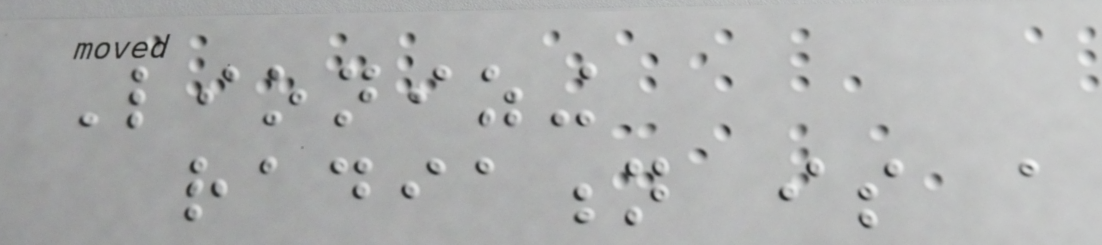Lionizing
radiation is a
